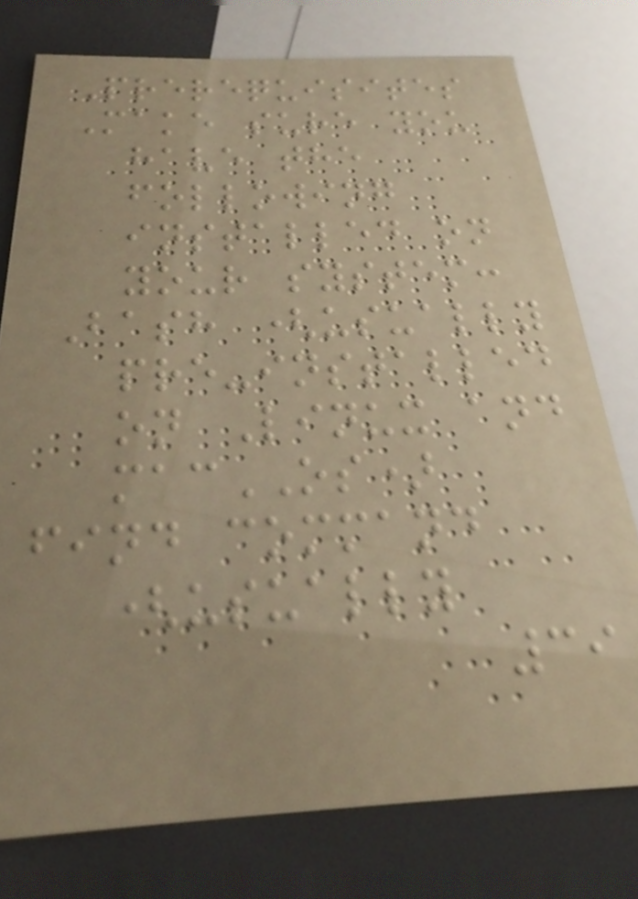Prerequisites
Make sure you
have the
following
installed on
your system:
Bash (usually
pre-installed
on Linux and
macOS)
find command
(usually
39
